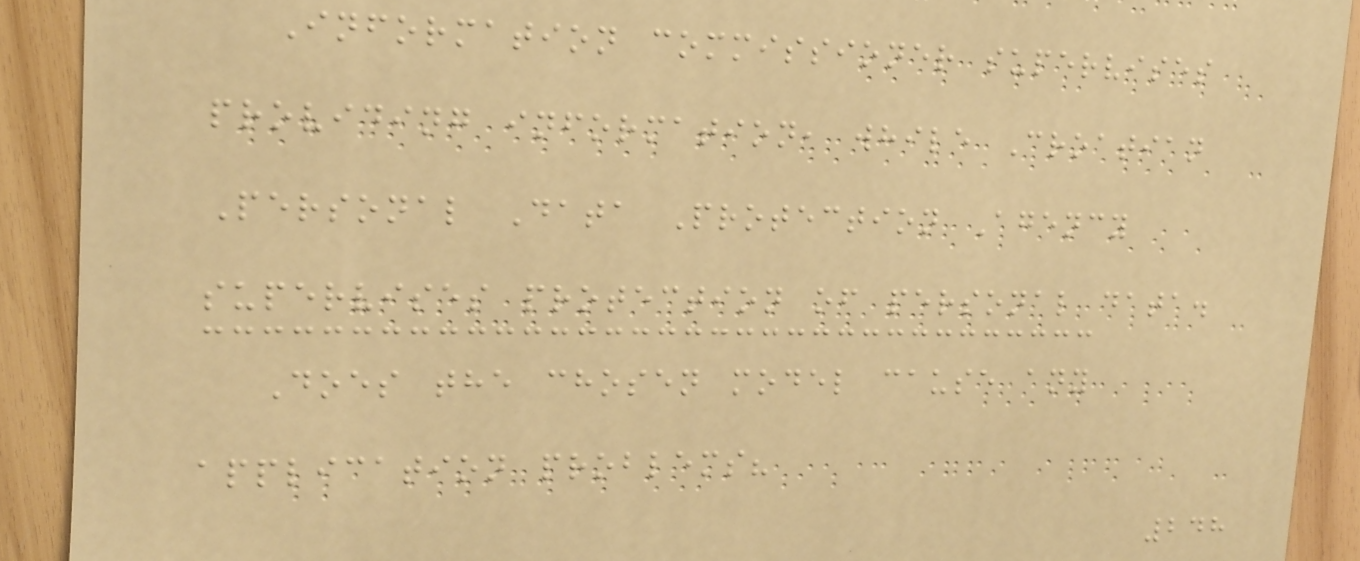Information commissioner supervises
providing information, while Croatian
Personal Data Protection Agency
supervises protection of personal data.
Does the chosen model cause any
application problems?
248
